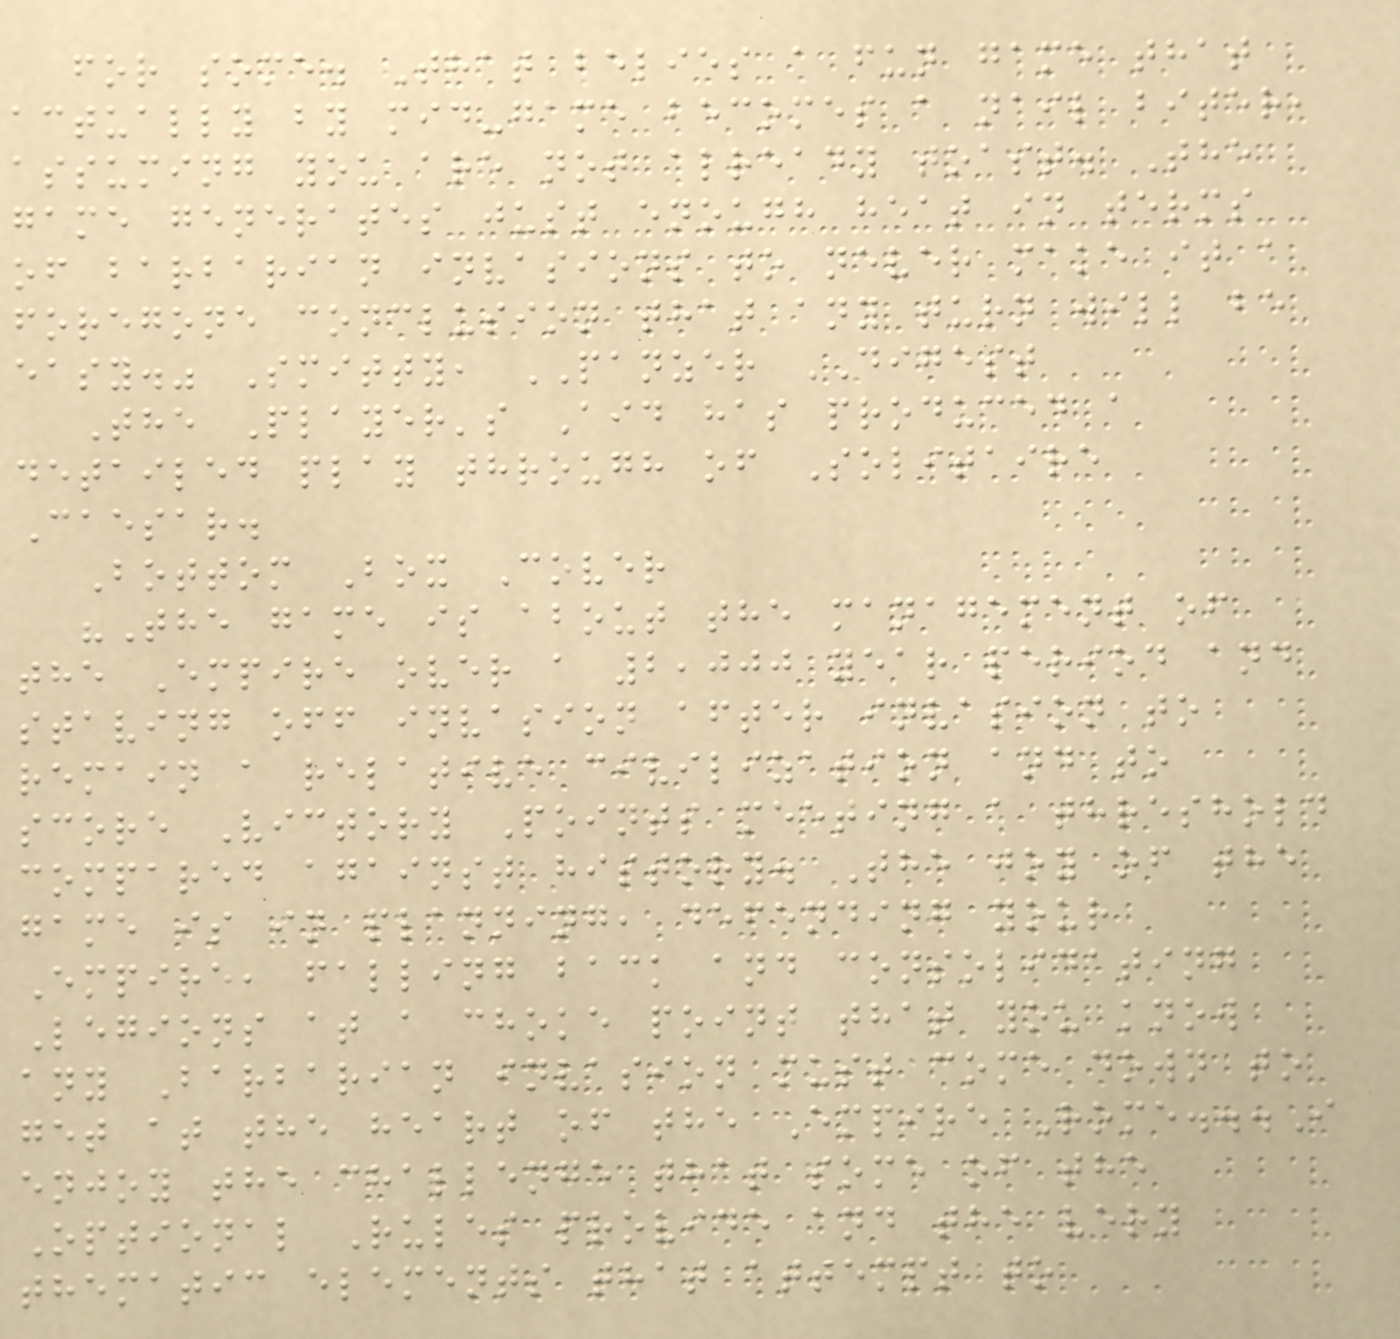for some. That belies a fun game that
actually by mid-game becomes a nail biter,
assuming you are not already toast. The
game generates just enough heat in terms
of barbarian invasions to never make it a
foregone conclusion that any turn will be
easy." Smitty, PANZER DIGEST
The Player's Aid has produced a
detailed play through of Solitaire
Caesar.
Bottom Box Cover
"The game is about the management of
the Empire over a 2,000 year period and
staving off invasion after invasion to
remain a relative civilization and to
score Victory Points meeting a threshold
compared against history. The joy of the
game is in planning, defending your
Empire, falling back and consolidating
Legions at a choke point that you know
any Barbarian invasion must come down to
get at the heart of the Empire Rome...I
enjoy the challenge that some of the
Optional Rules provide and the very
thematic elements that attempt to
